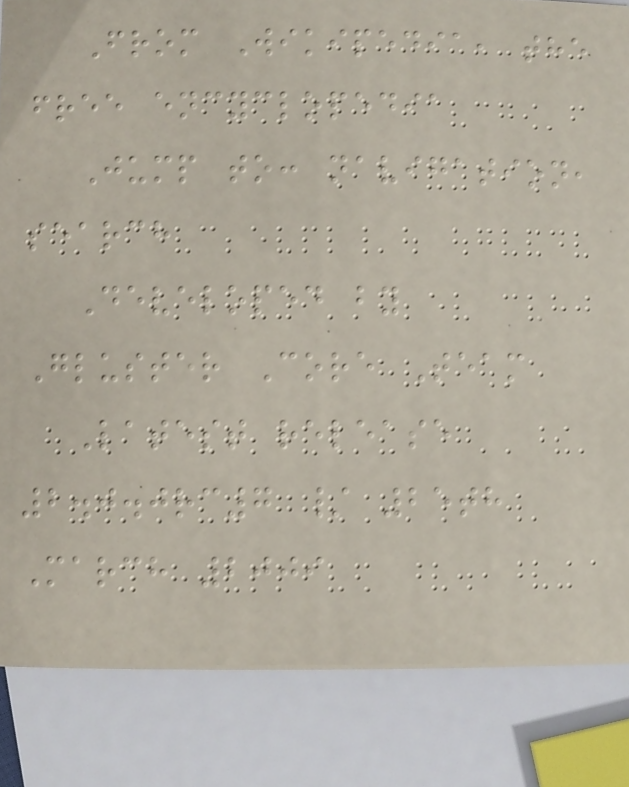From Wikipedia, the
free encyclopedia
Jump to: navigation,
search
Developed by
Gluster Core Team
Latest release
2.0.0rc7 / 25th
March 2009
